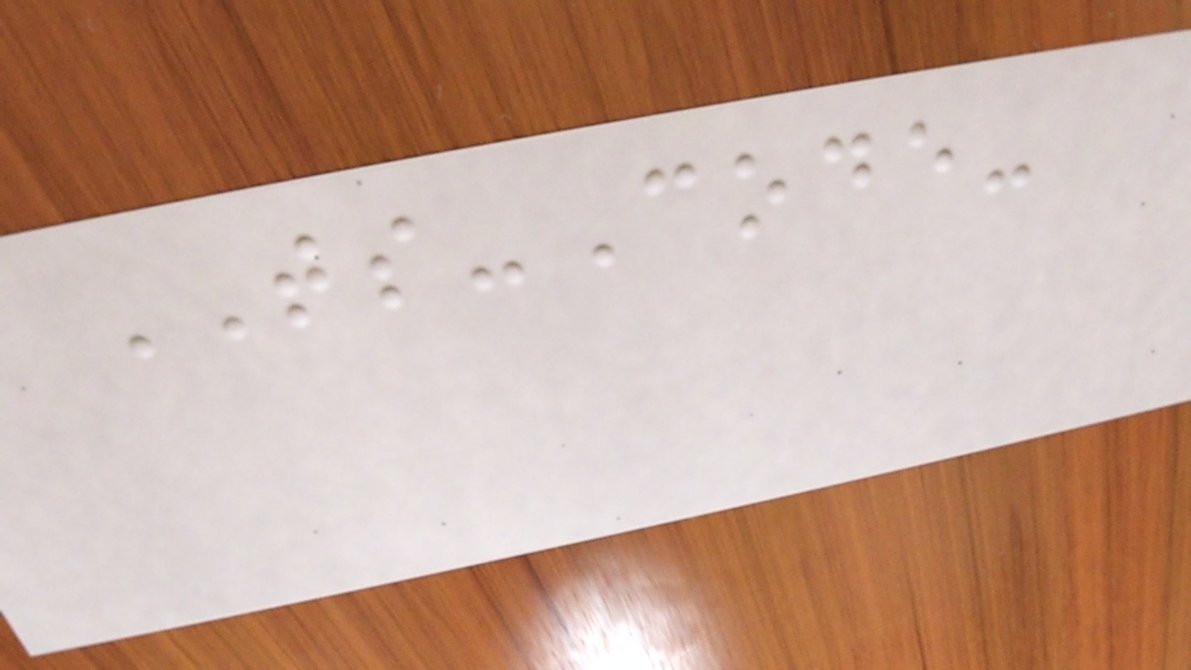TS-Code-
